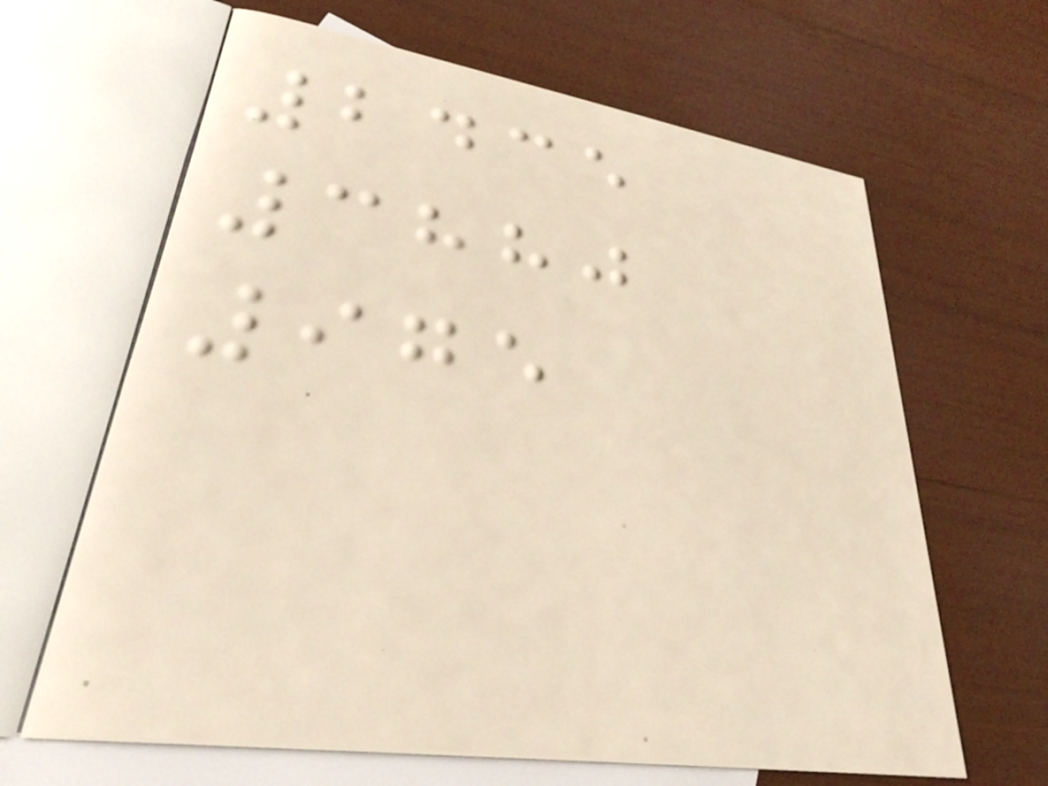2435
3880
975
